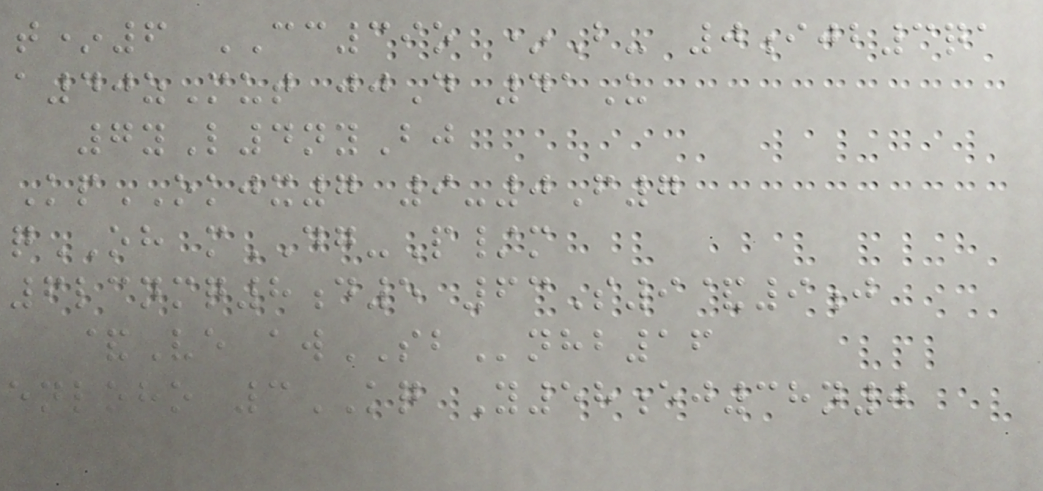t*6 CC39o *B- 0ijb3qa
a40zMut jjD 41U
7yL4nyBj
KpOKJX7 9-0F7
qOH mDG-P/m
6lcnmq8d5 63S9&9j
&Ve awSBnhb16
enloho 3KQ Y58ej38n0
